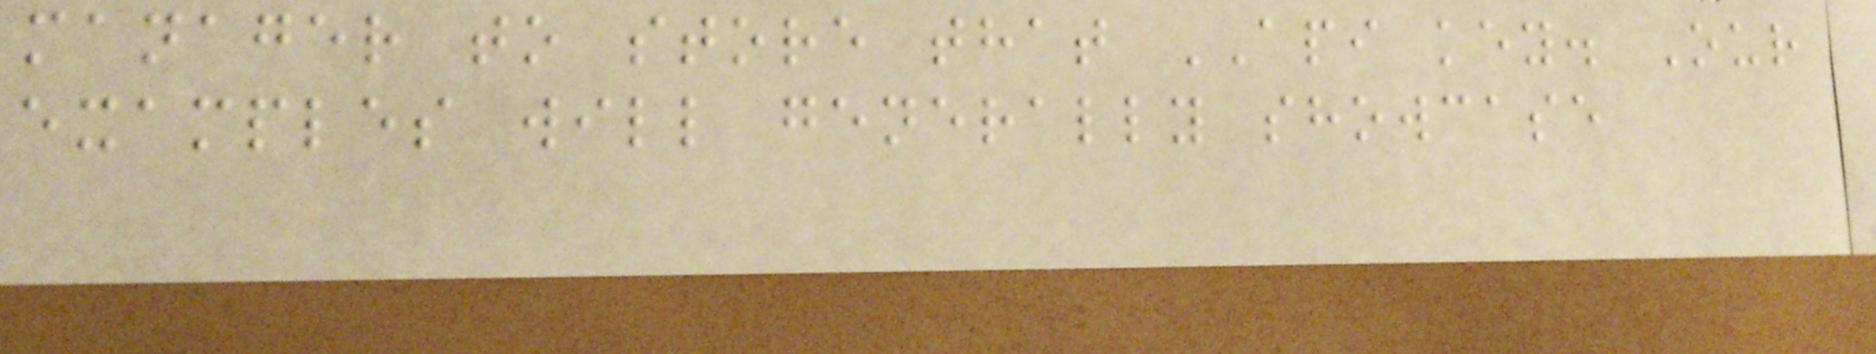manager to store that API key. Our
examples will generally showcase
